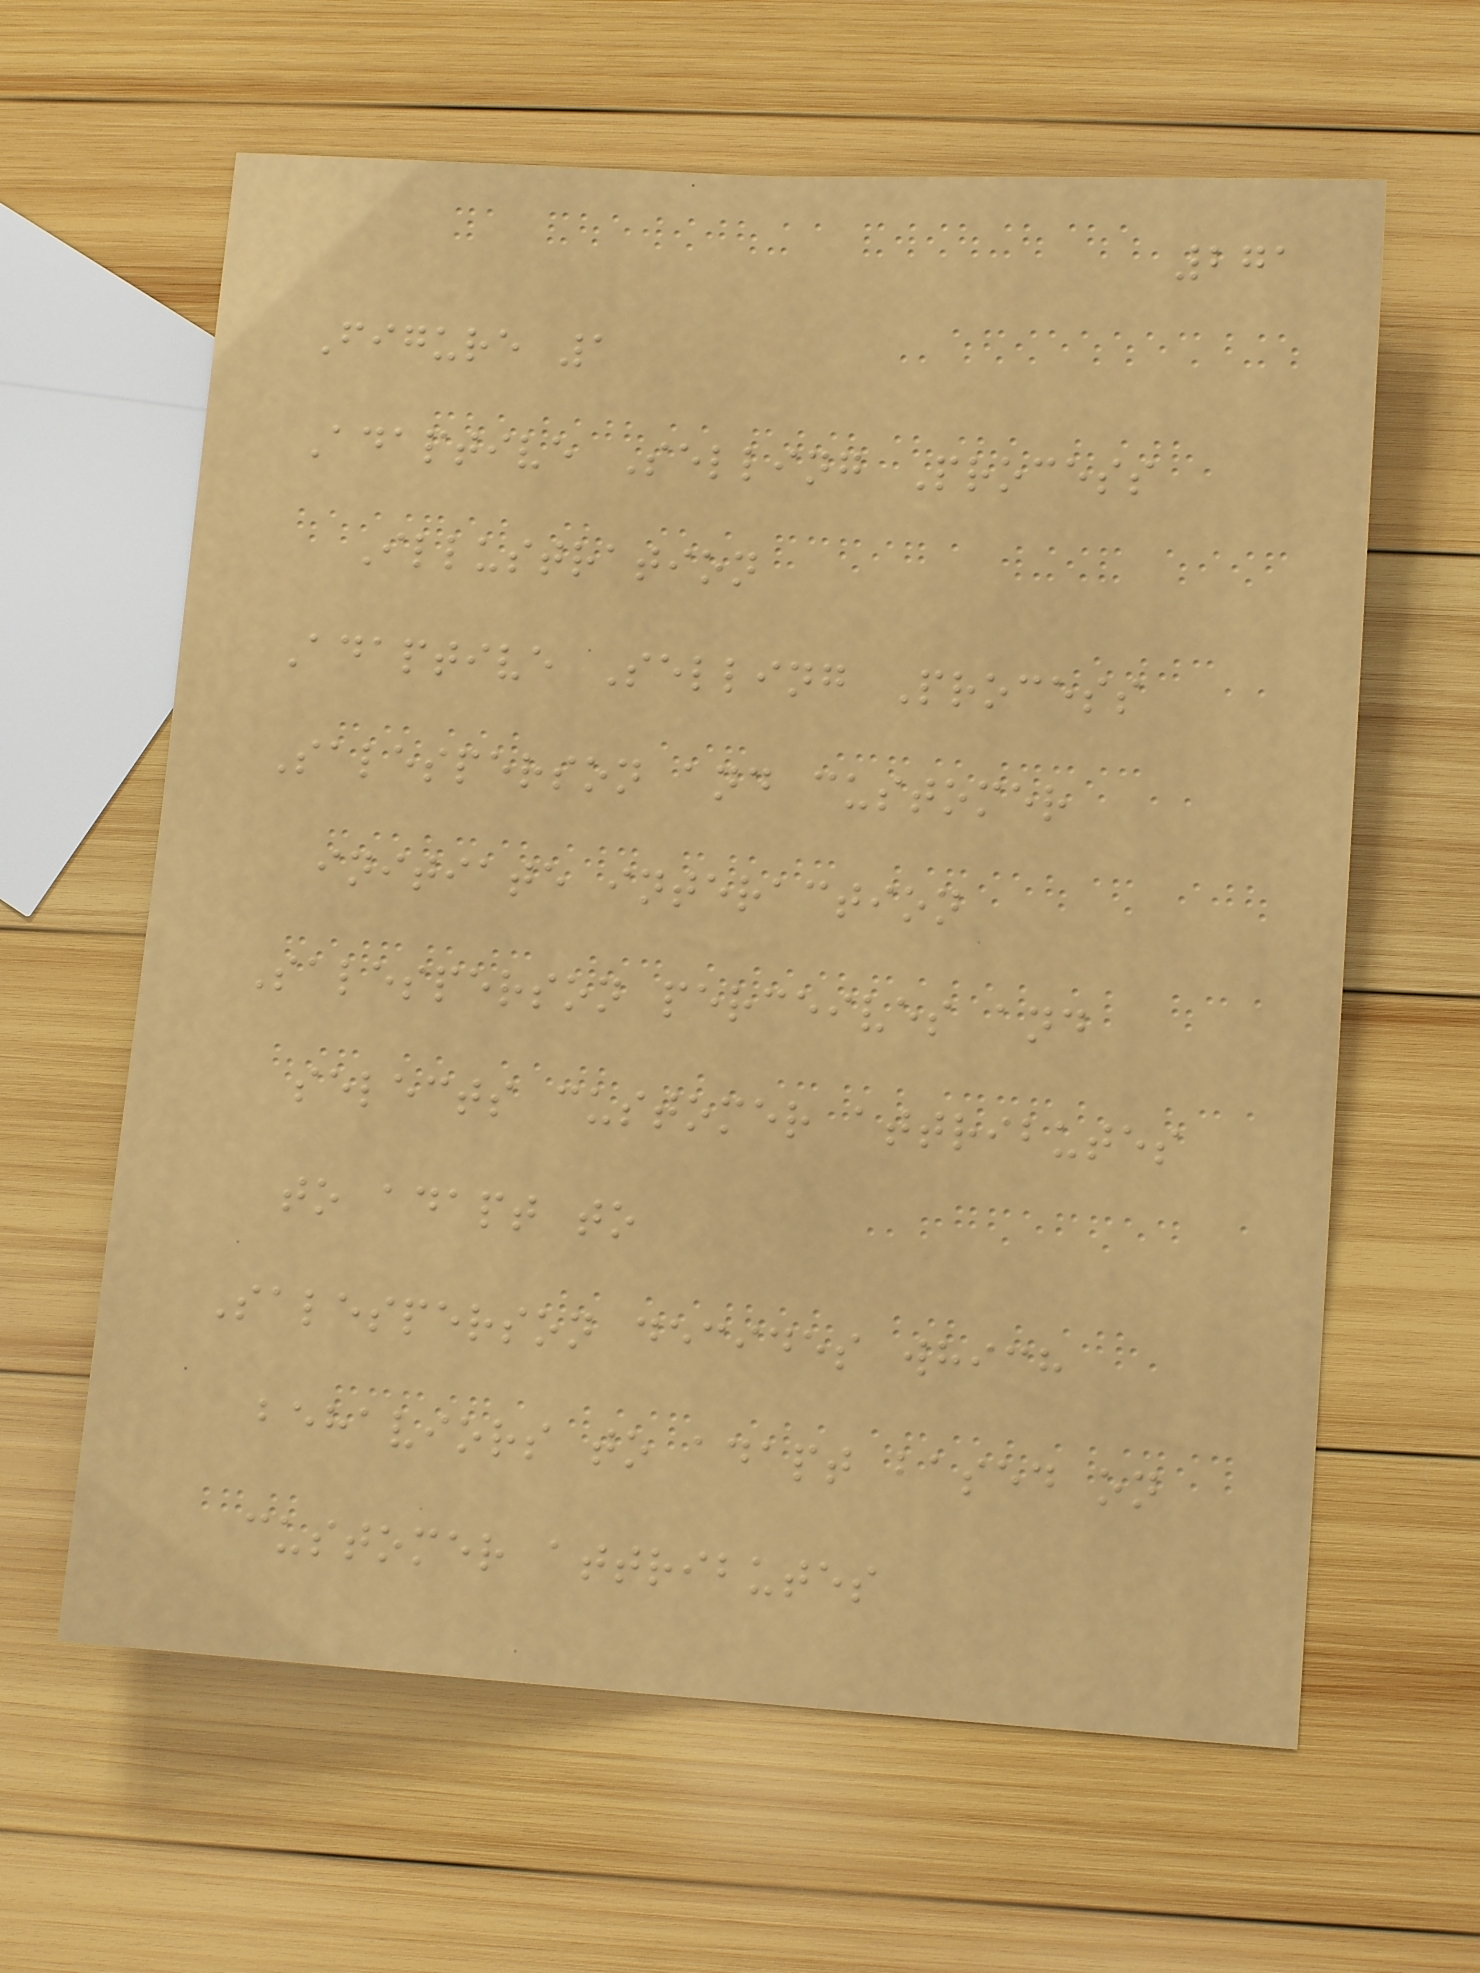271
Figure 1
Adaptive Selling Process
Illustration
Adaptive Selling Process
Salesperson and customer
initiate interaction
Salesperson perceives and
selects customer attributes
to adapt to
Salesperson decides which
behaviors to adapt based on
customer attributes
